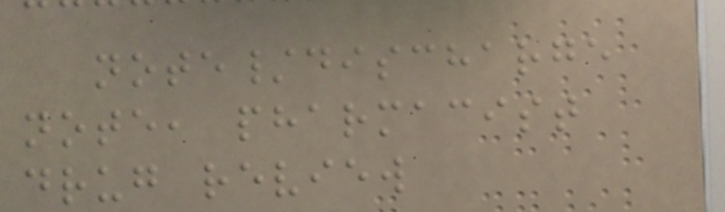note/discharge
note, pharmacist
drug review
